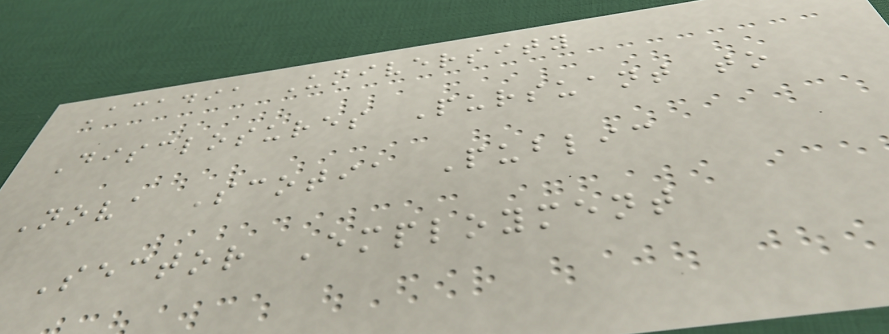Acadia University
Disclosures Pursuant to
Nova Scotia Public
Sector Employment
